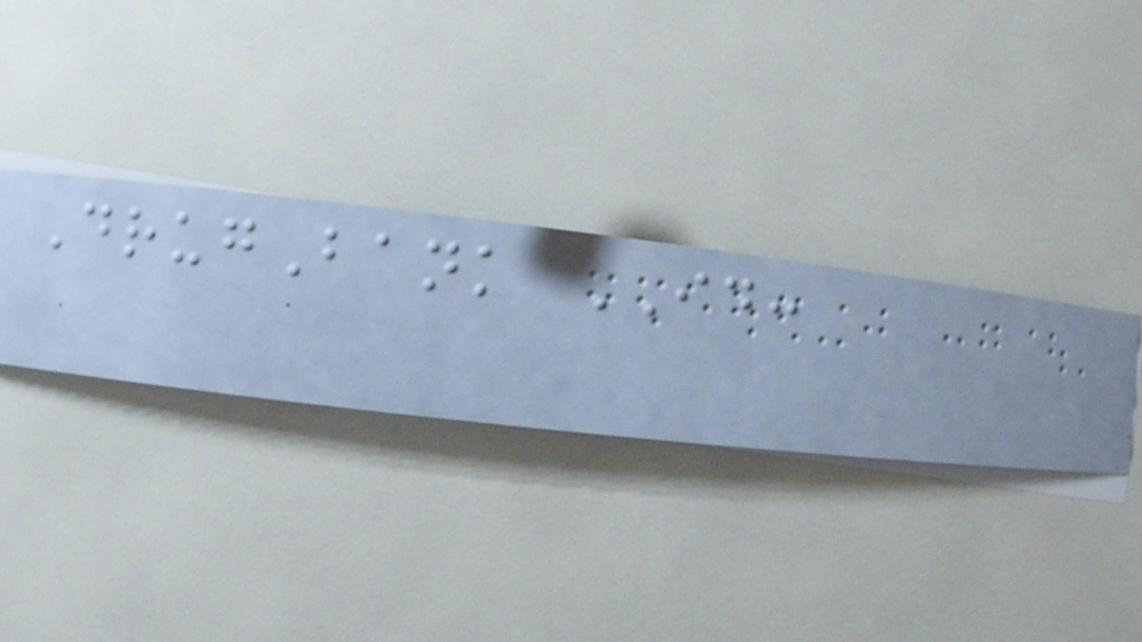DrugBank ID:
